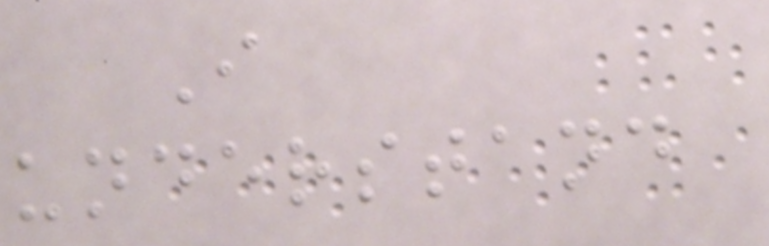I
understand
